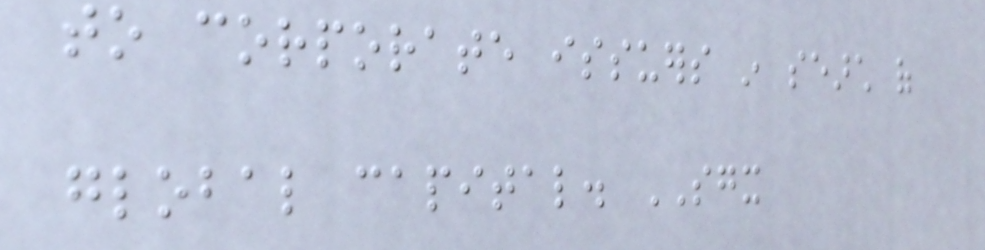to corporate issuers in search of
global capital. SGX
